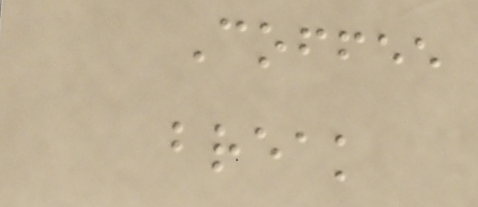Coffee
break
